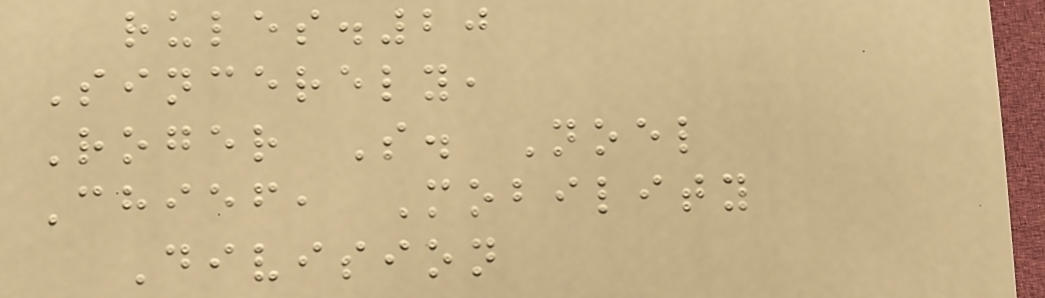rules.20
Sincerely,
Roger S. Noel
Chief, Mobility
Division
